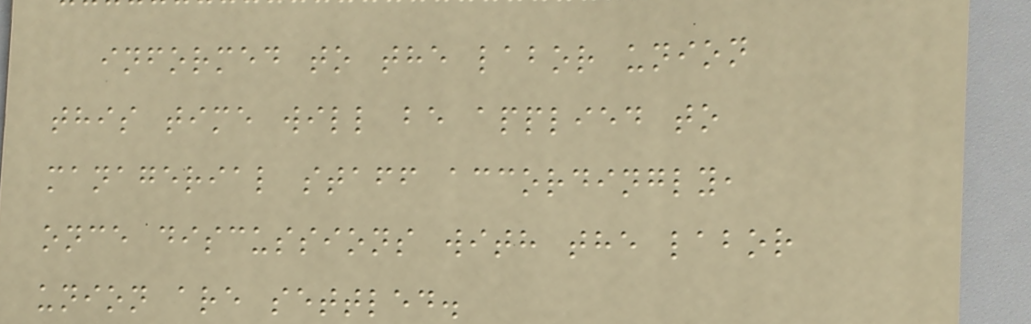informed to the labor union
this time will be applied to
managerial staff accordingly,
once discussions with the labor
union are settled.
